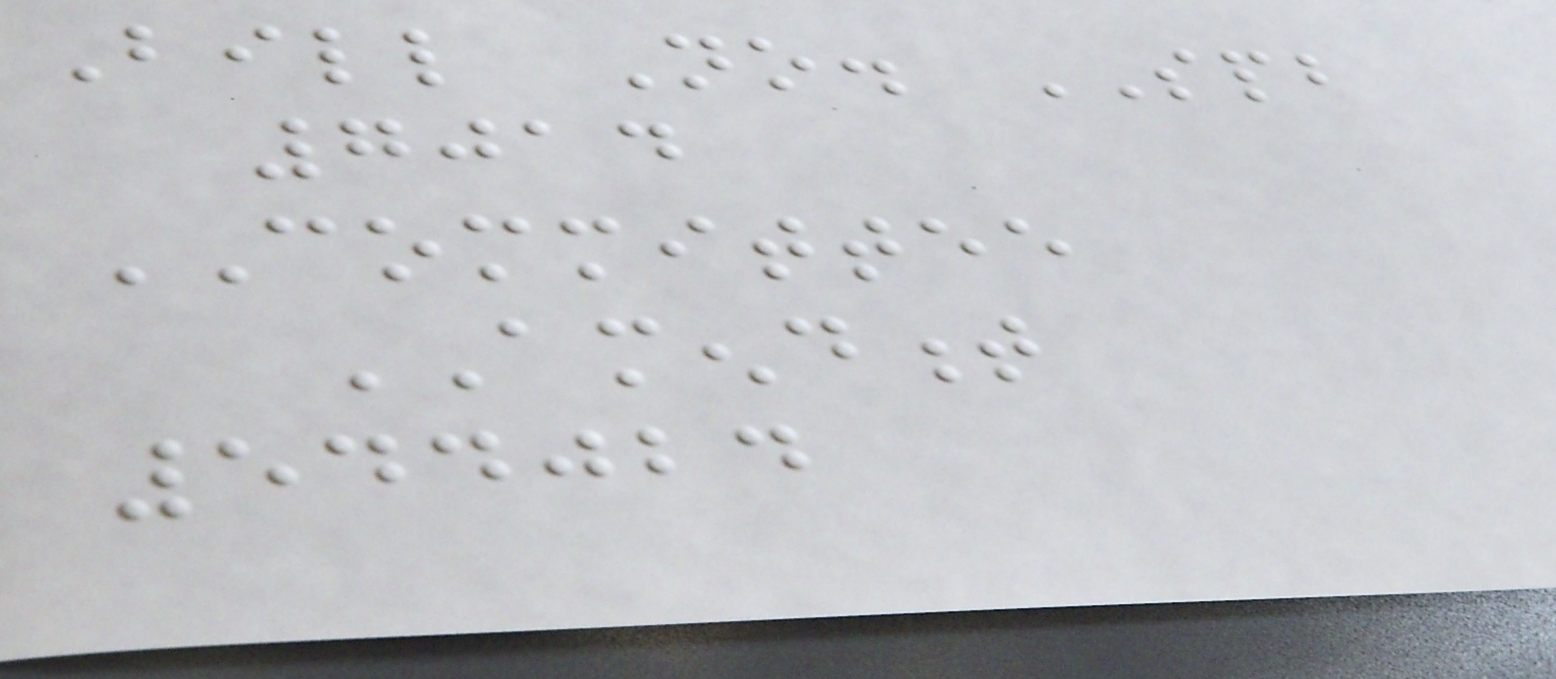Bill No. SPB
7014
COMMITTEE
AMENDMENT
544024
